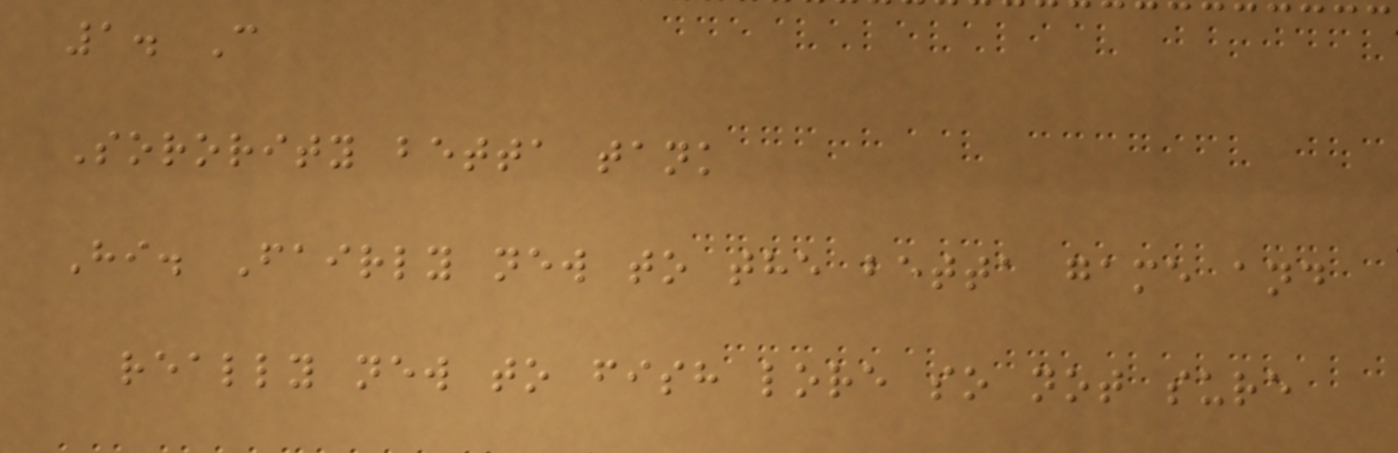1. C
Sorority betta tank
Hi. Fairly new to the betta game and
really new to fish lore so not sure
